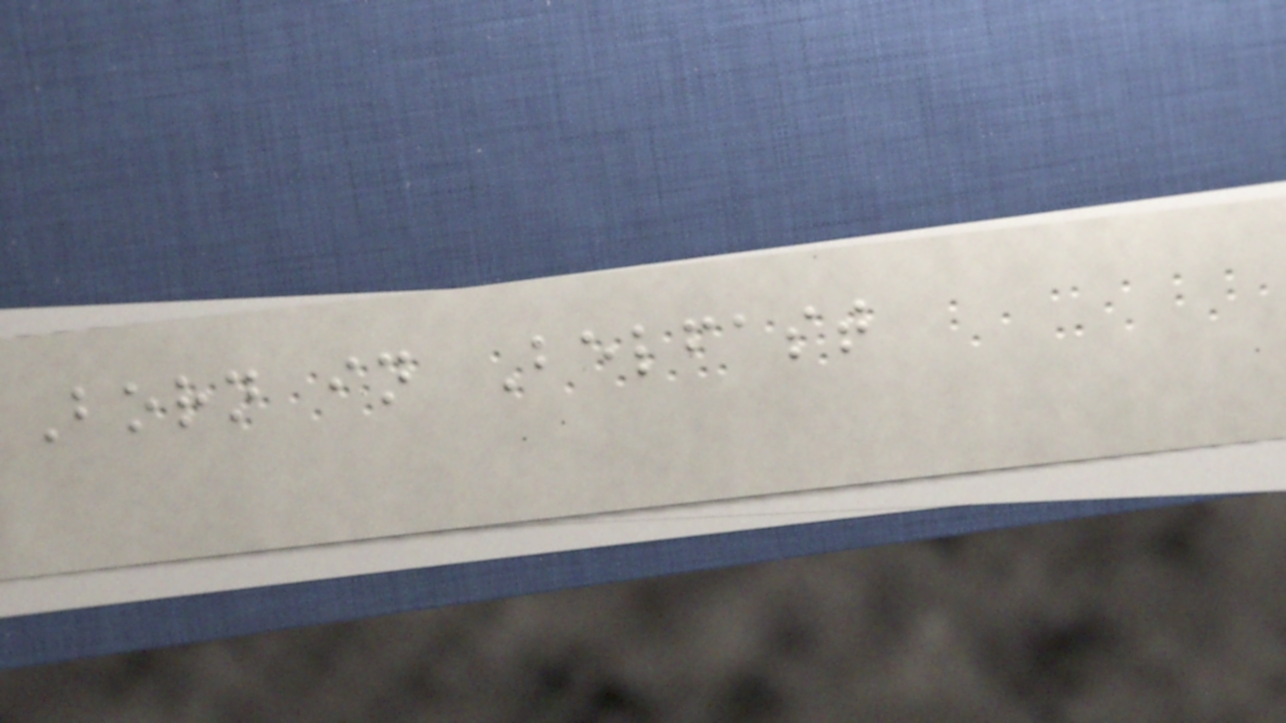Born in Belfast
